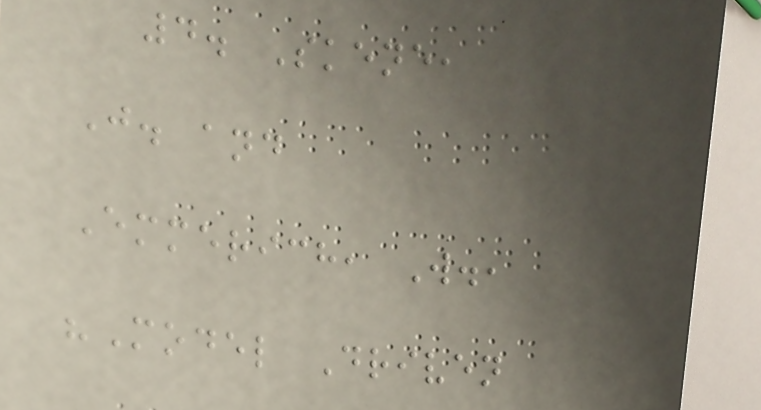4. Skene,
J. and
Emmerich, W.,
"Model Driven
